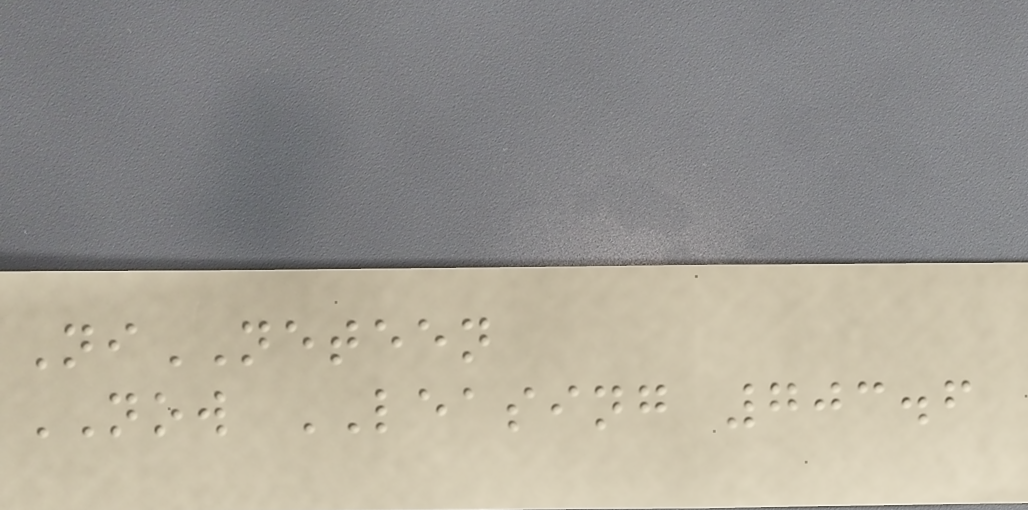NiNETEEN
NOW LEASING 703.6
